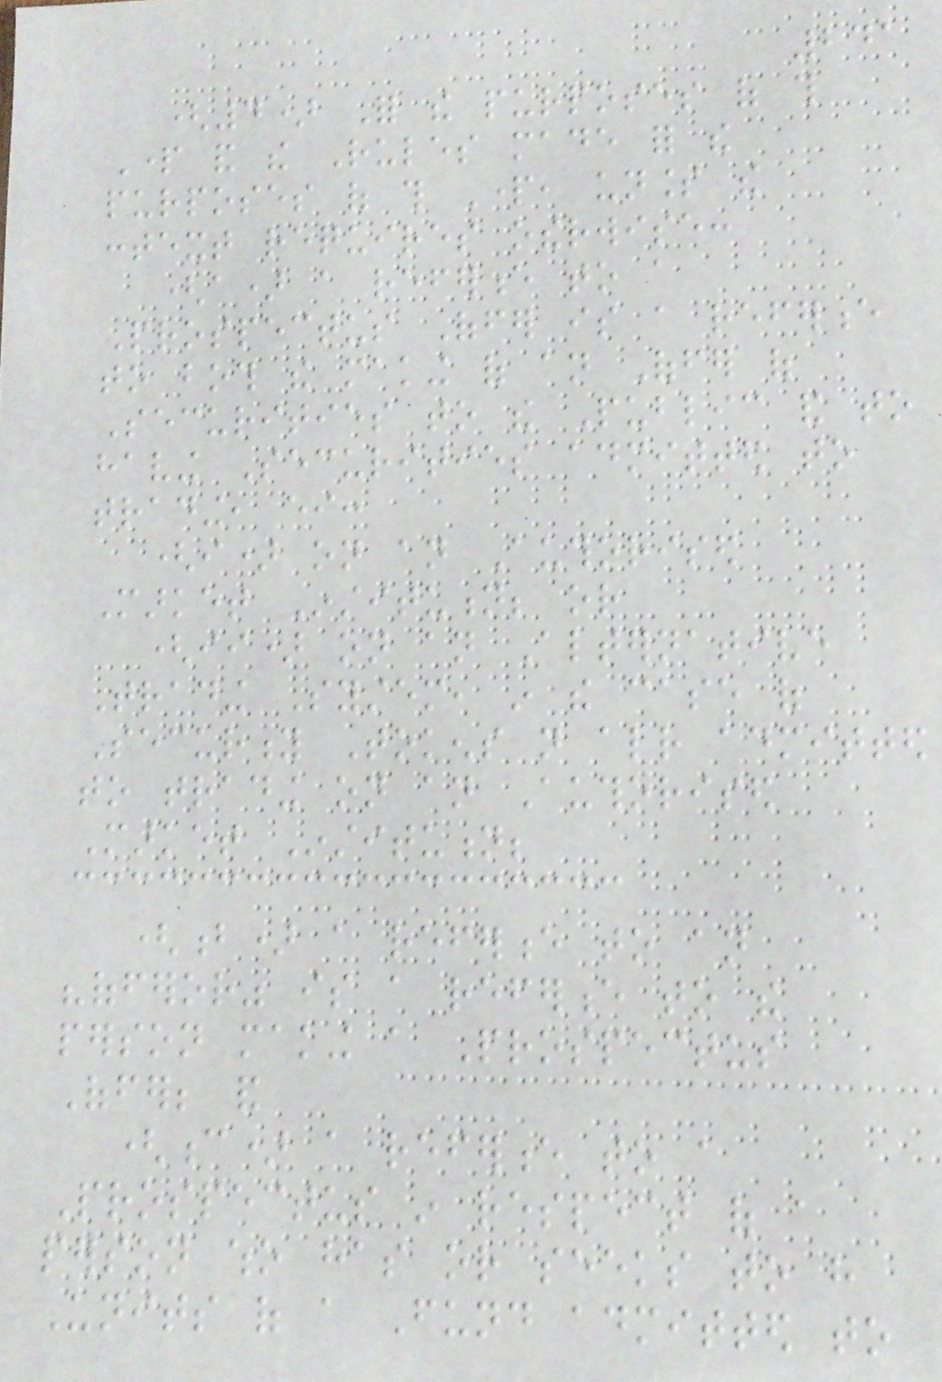241
(4) For the purposes of this
Part and the Rules made for the
purposes of this Part, unless the
context requires otherwise:
(a) a reference to a
Prospectus Offer is a reference
to both the making of an Offer of
Securities to the Public and to
having Securities admitted to
trading, either:
(i) on an Authorised
Market Institution; or
(ii) on an Alternative
Trading System, in the case of
Security Tokens not already admitted
to trading on an Authorised
Market Institution;
(b) a reference to an
"offeror" is a reference to the
person making a Prospectus
Offer; and
(c) a reference to a
Prospectus in respect of a
person who has or seeks to have
Units of a Fund admitted to
